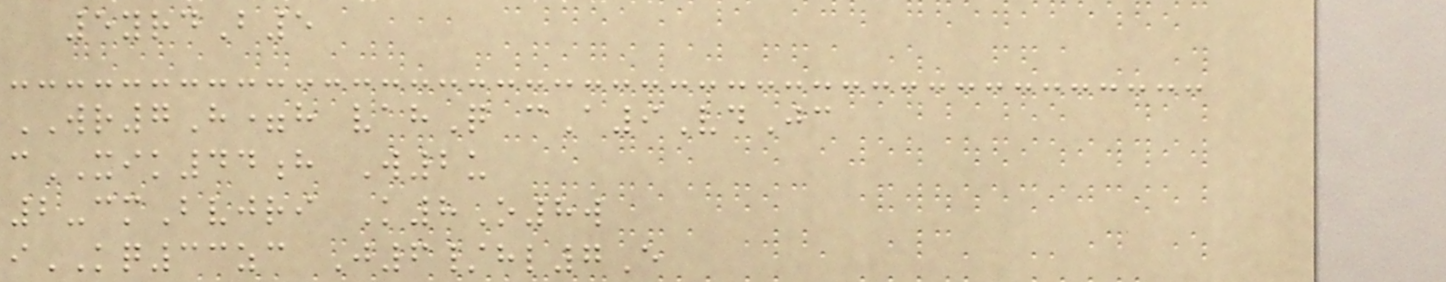5yrdB5
WR7H=h vahQ cA9VdJc
cXIK44h W2u
2-cmBvjri K8O8w
iKQ33zc J6/hl7E
